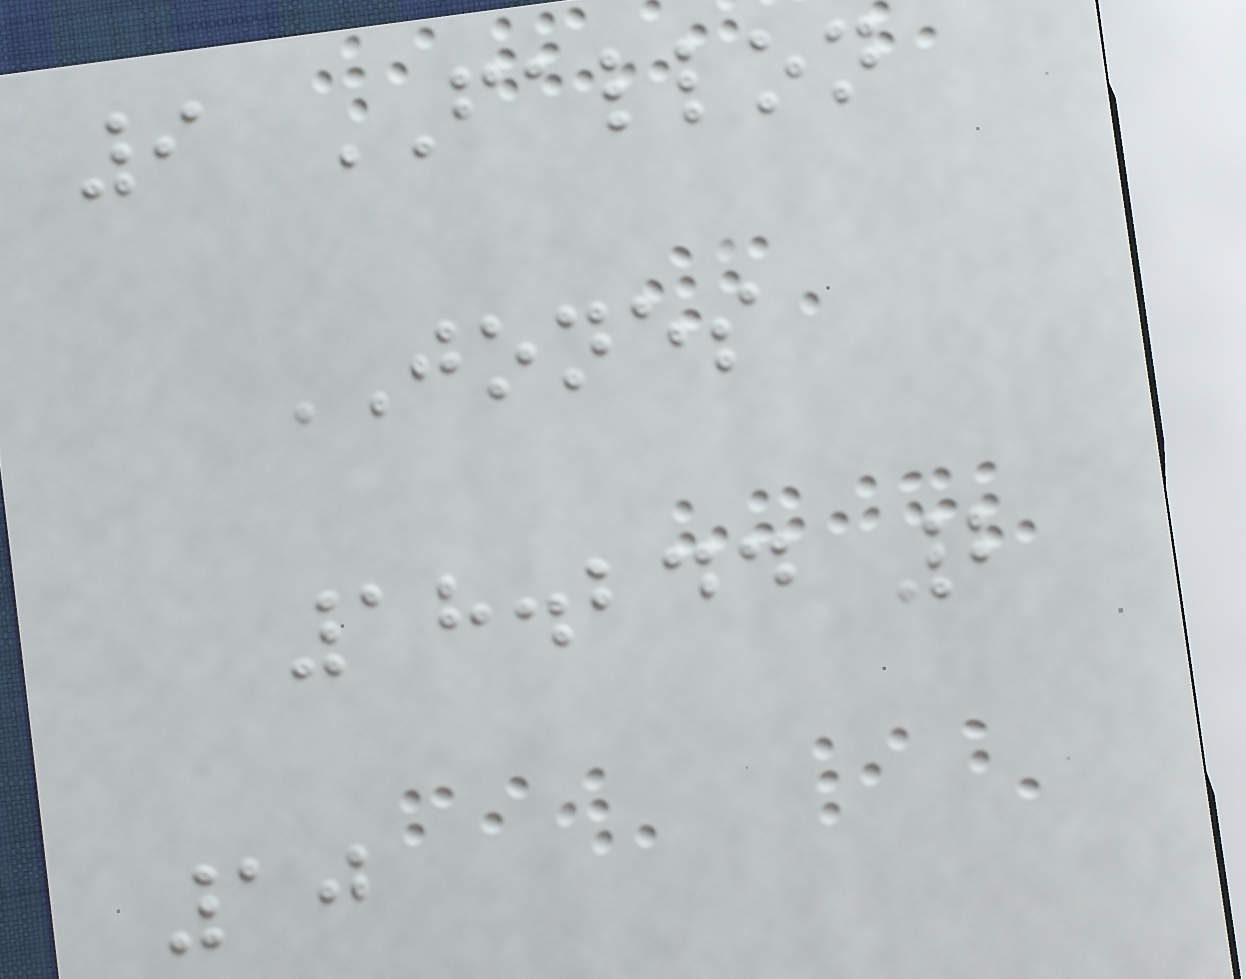9 FALLON
JONES
18.244 2
10
